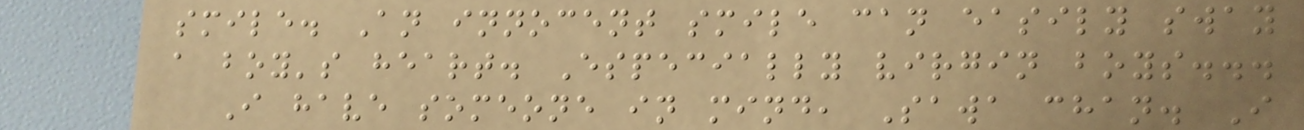smile. An innocent smile can easily sway
a boy's heart. Especially virgin boys...
I have someone in mind, Sawa chan. I
